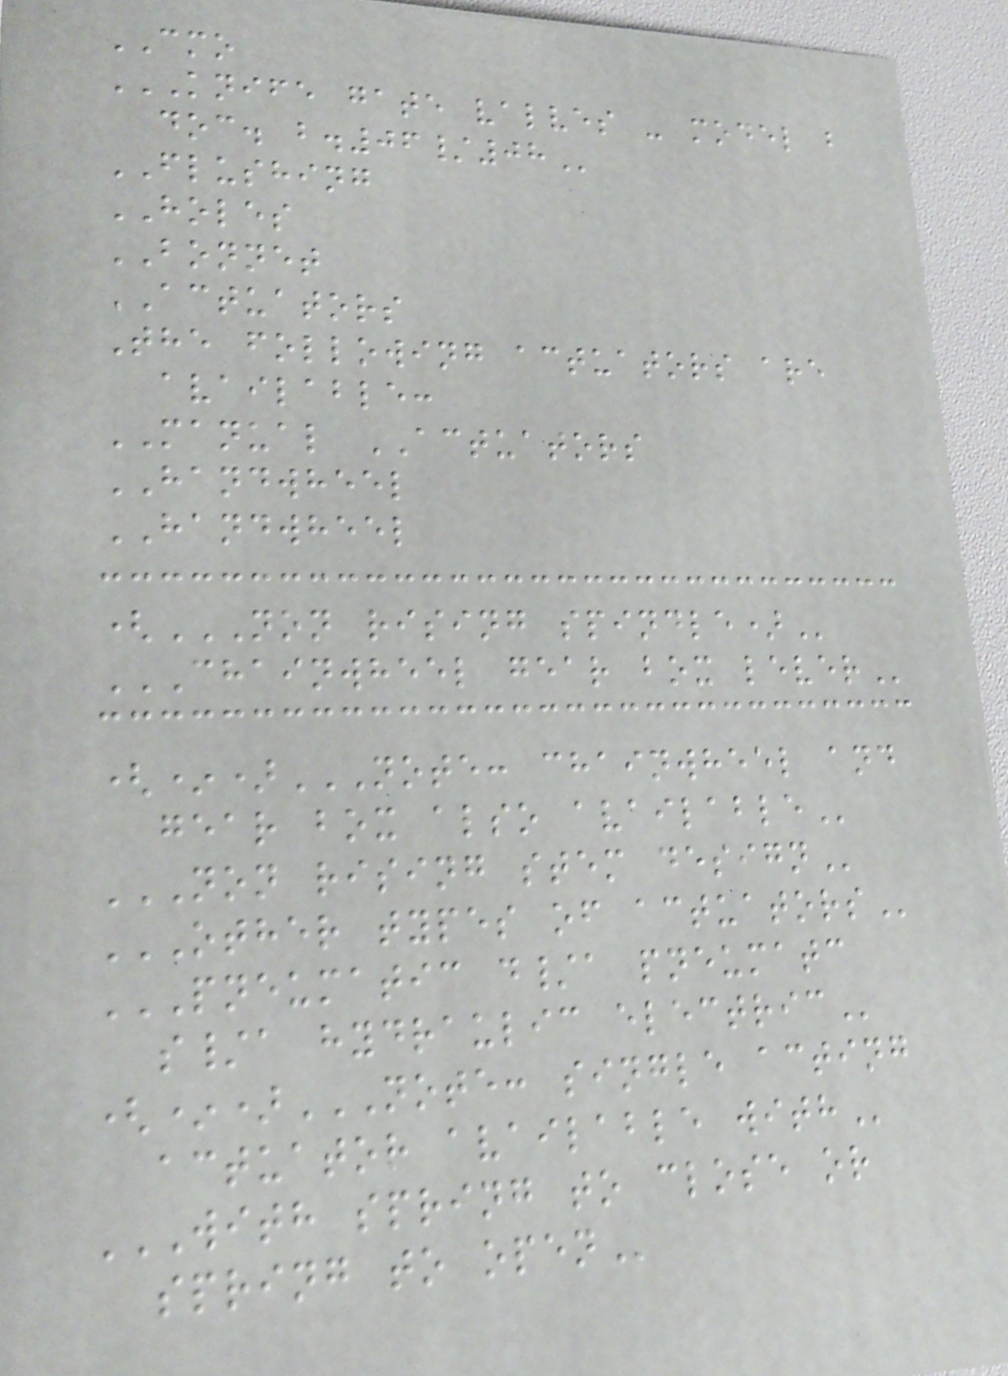CMO
KNIFE GATE VALVES - MODEL B
DOC. B.06/08
FLUSHING
HOLES
BONNET
ACTUATORS
The following actuators are
available:
MANUAL ACTUATORS
HANDWHEEL
HANDWHEEL
(NON RISING SPINDLE)
CHAINWHEEL GEAR BOX LEVER
(*)NOTE: CHAINWHEEL AND
GEAR BOX ALSO AVAILABLE
NON RISING STEM DESIGN
OTHER TYPES OF ACTUATORS
PNEUMATIC D/A PNEUMATC
S/A HYDRAULIC ELECTRIC
(*)NOTE: SINGLE ACTING
ACTUATOR AVAILABLE WITH
WITH SPRING TO CLOSE OR
SPRING TO OPEN
